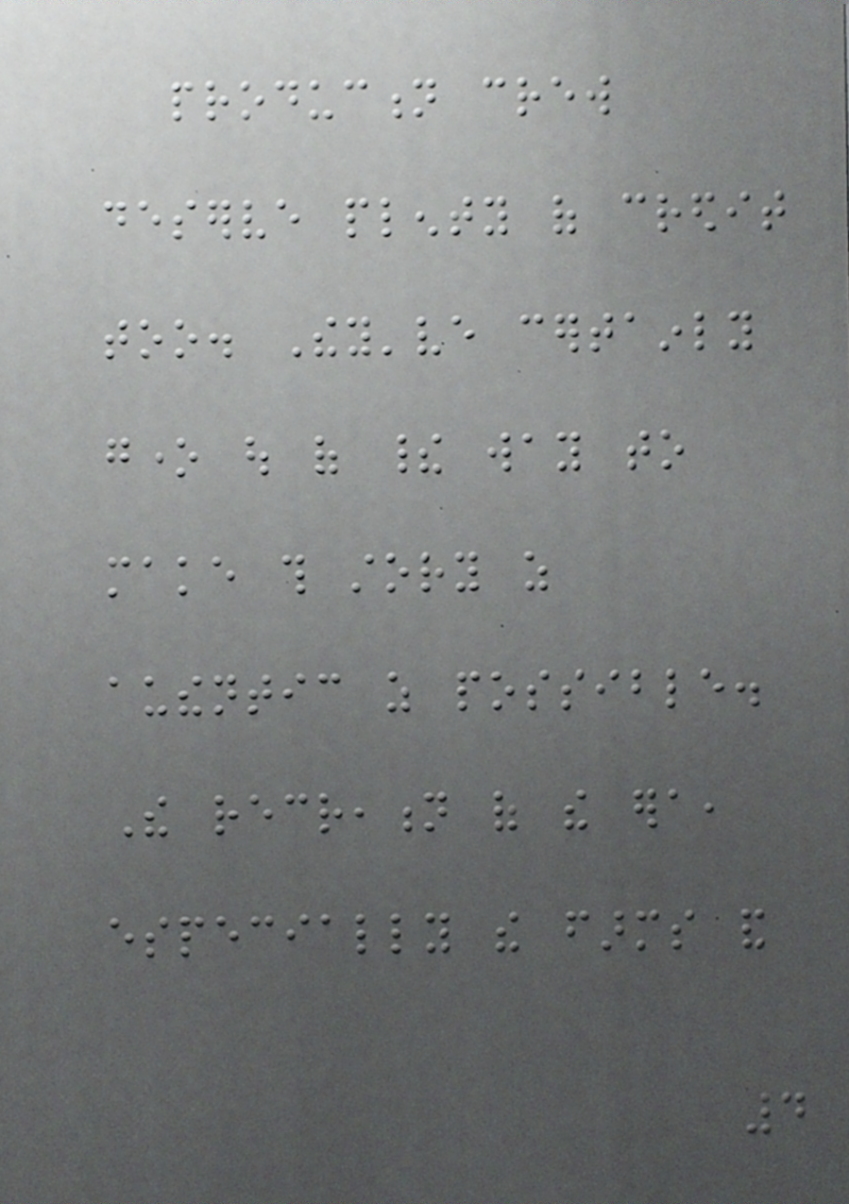production crew
deserve plenty of credit
too. They've certainly
gone out of their way to
make this story as
authentic as possible.
The recreation of the era,
especially the farms and
4
